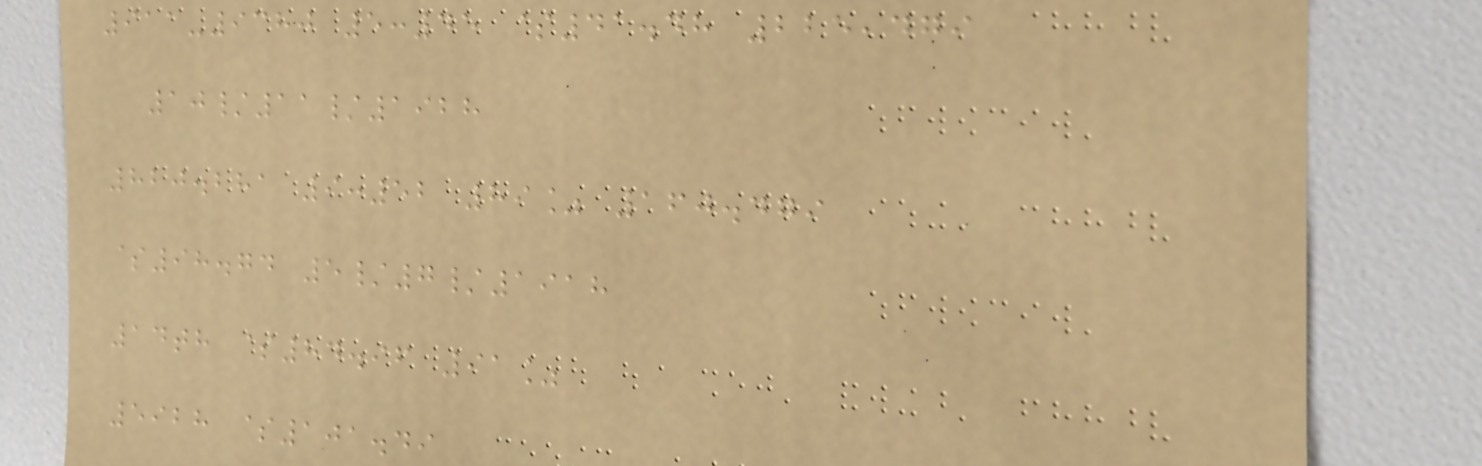911-9380 5:45 $41.48 225,479
10/11/1928
820.281 9:52 89% 160.479
$98.74 5/7/1918
14th $84.96 91%
5928 $101.49
